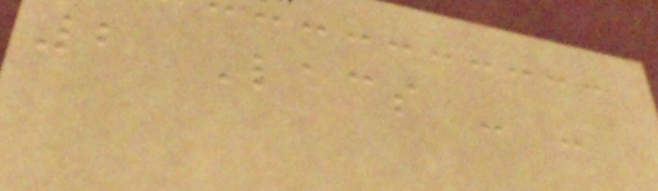2 Lacs - -
